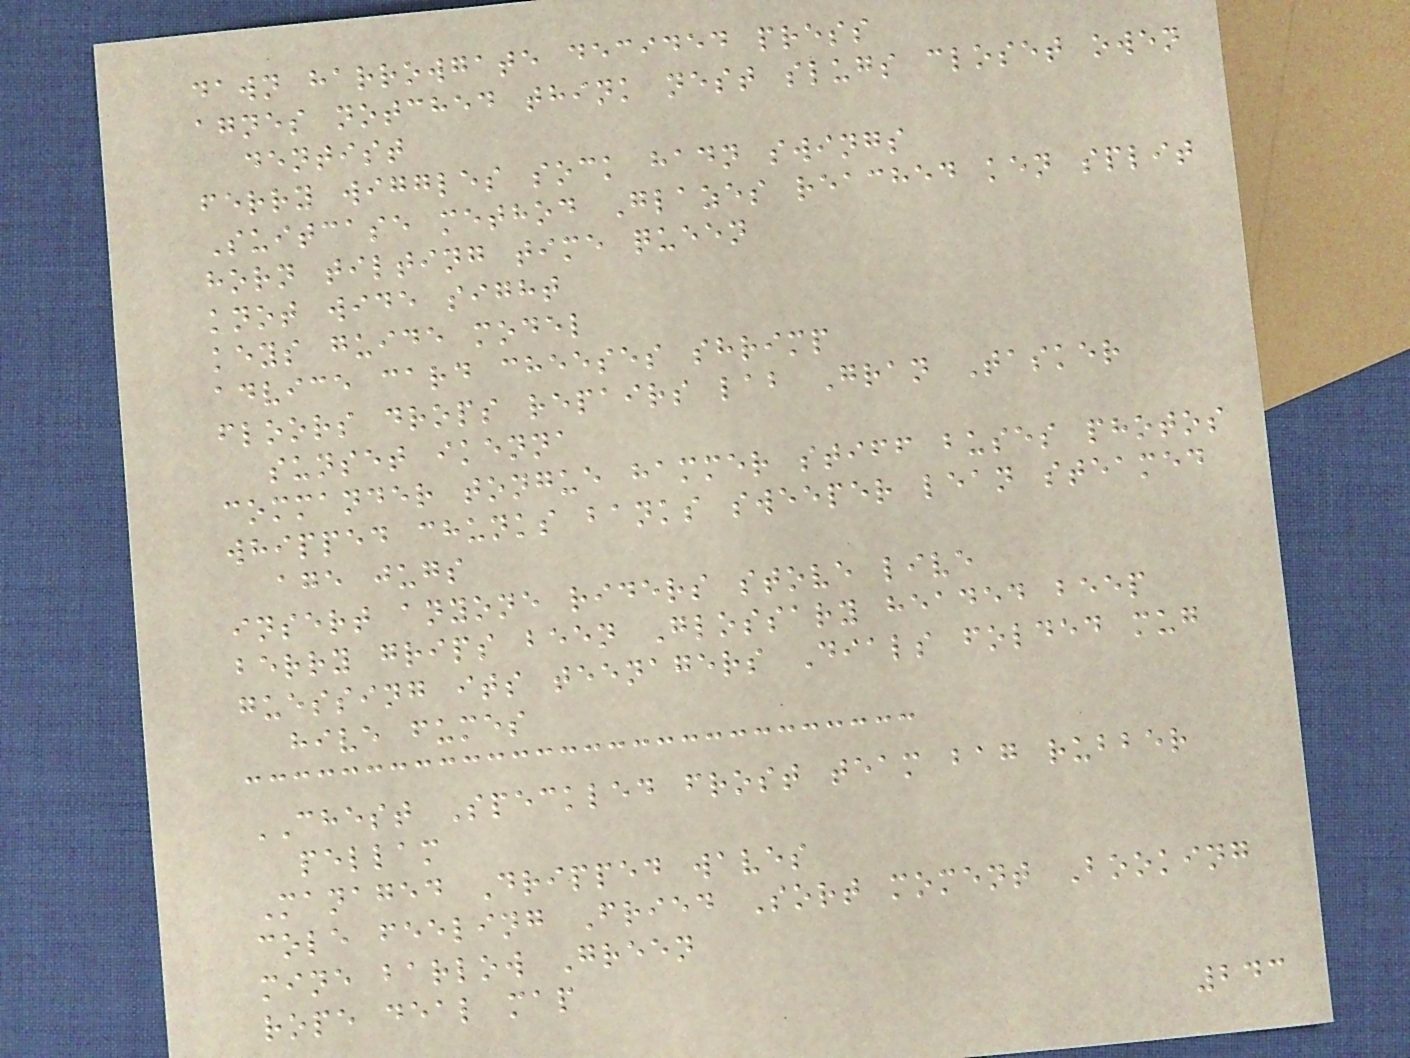dawn harrowgate decided press
agnes notched think nest slugs closet owen
dentist
ferry wiggles sock hadn swings
Suitcase method Glazes reached ken split
horn tilting time queen
knot wide sight
keys guide model
advice card cheeses shrimp
floors drops repairs lab Gran Tasker
sunset ikenna
commander tongue hammer stiff buses photos
whipped chunks banks sweeper lean steamed
age jugs
insert anyone riders stove live
berry grips been Glossary headed beep
guessing its teenagers Dials folded mug
hive fumes
CHEST Speckled frost team bag rubber
pellam
Managed Dripped waves
cole feeling Fried Sort moment Booking
mine barlow Green
rope deal map
243
